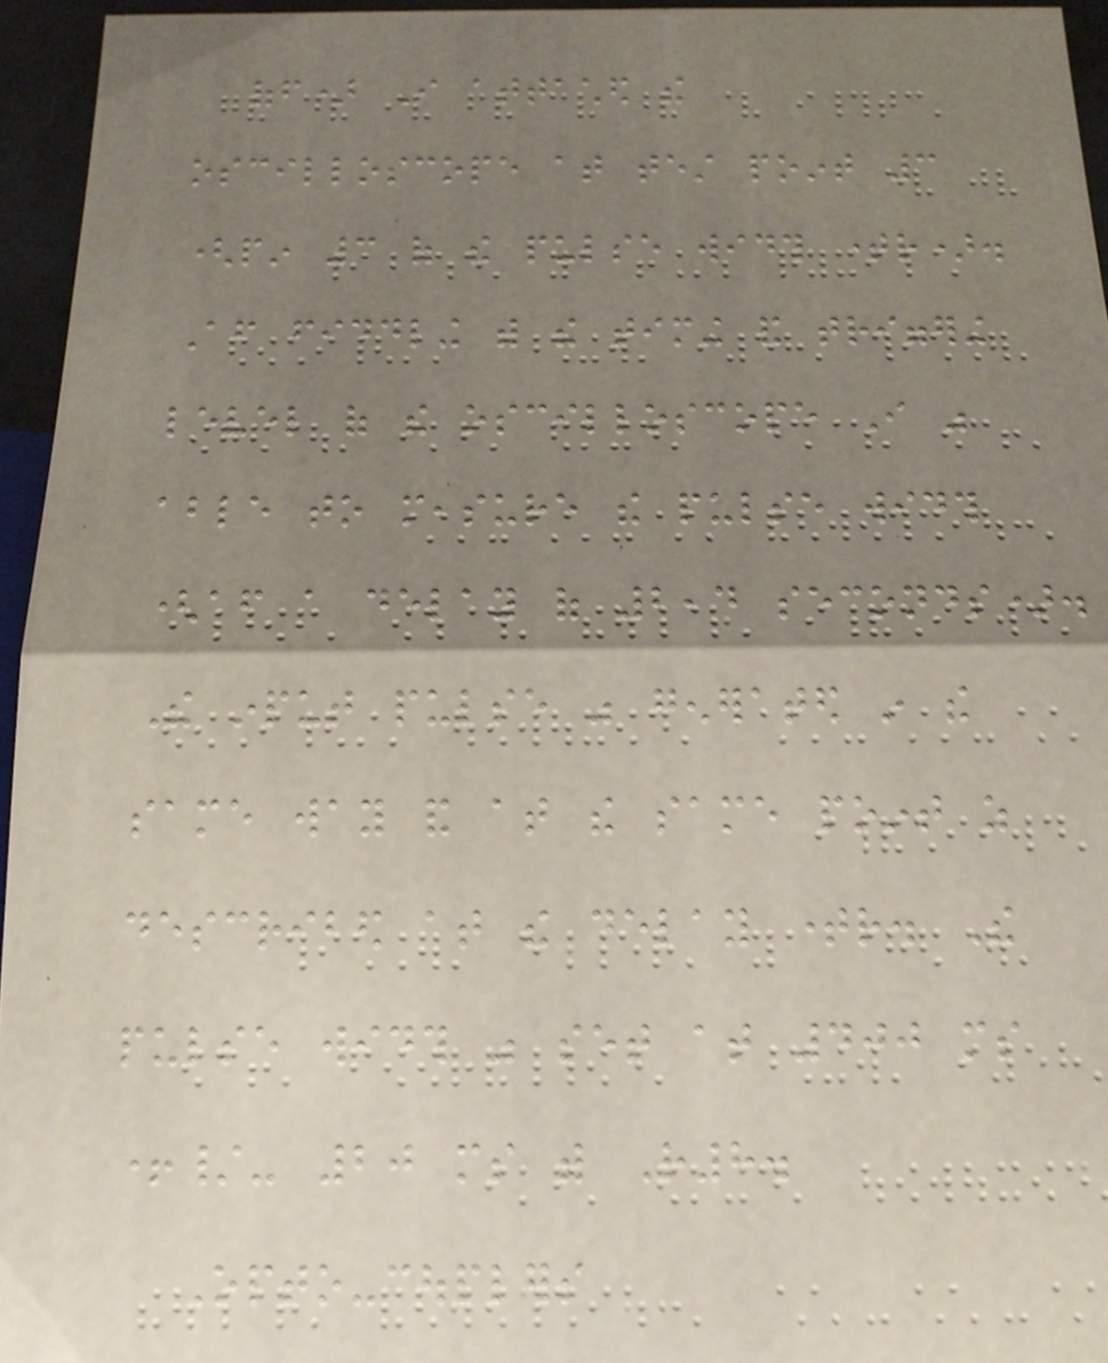off) I attached the
oscilloscope at test point 3
(pin 3 of the pulse width timer).
After fiddling with the timing and triggering
level of the oscilloscope I was
able to measure the pulse width
(after a delay of 2,4 seconds).
The input pulse was generated in the
same way and at the same point as
described at the delay timer. The
pulse width was set at 400 ms
+/- 20 ms with R8.
Opto-couplers
